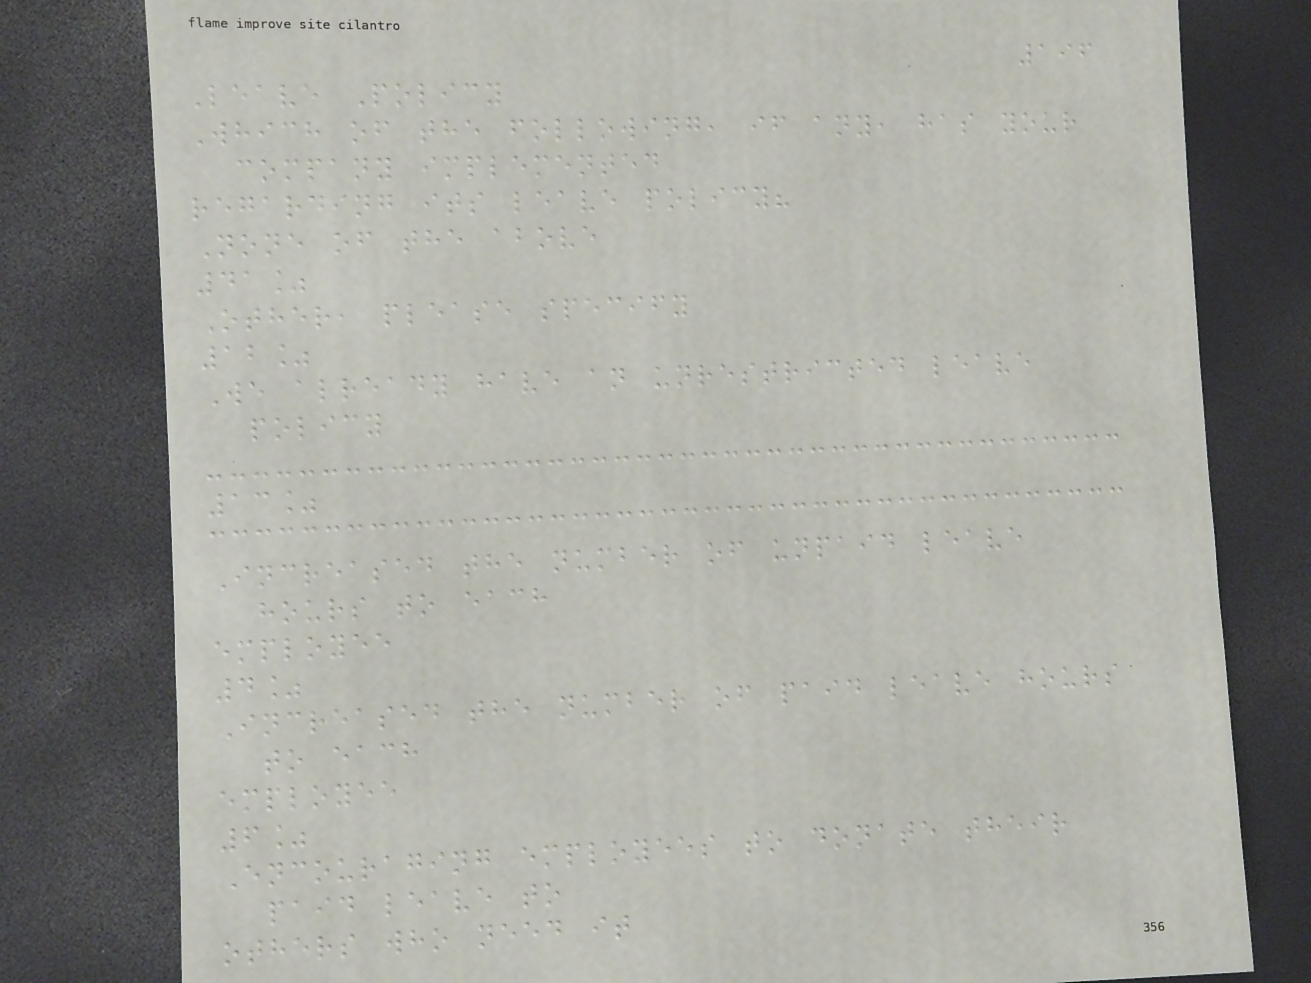196
Leave Policy
Which of the following, if any, has your
company implemented
regarding its leave policy?
None of the above
41%
Other, please specify
12%
We already have an unrestricted leave
policy
13%
Increased the number of unpaid leave
hours to each
employee
4%
Increased the number of paid leave hours
to each
employee
6%
Encouraging employees to donate their
paid leave to
others who need it
